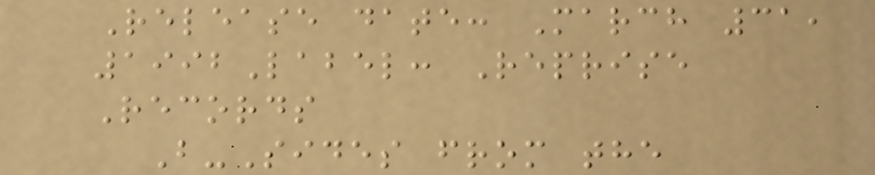Release date: March 31,
1992Label: Reprise
Records
B-Sides from the
